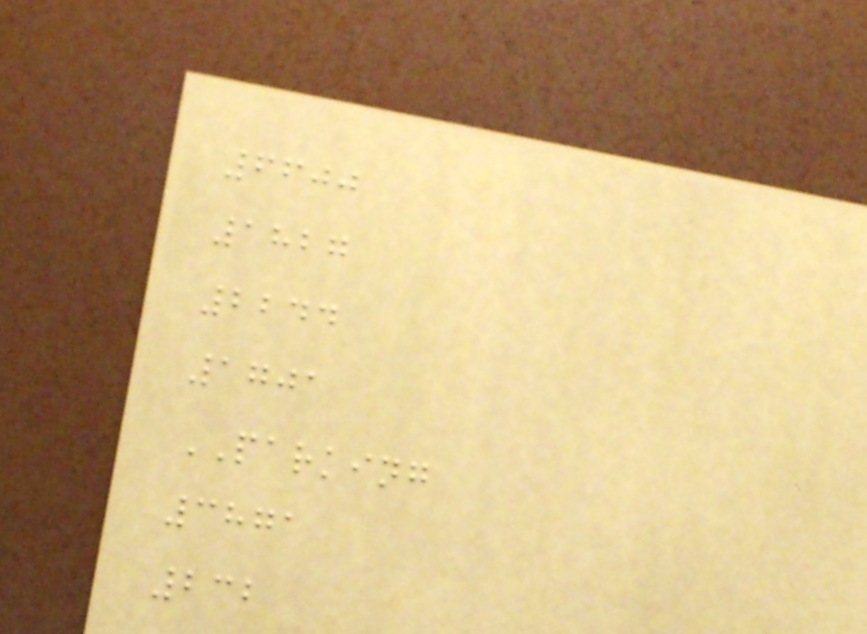6600
1827
2244
1701
PARKING
3871
232
